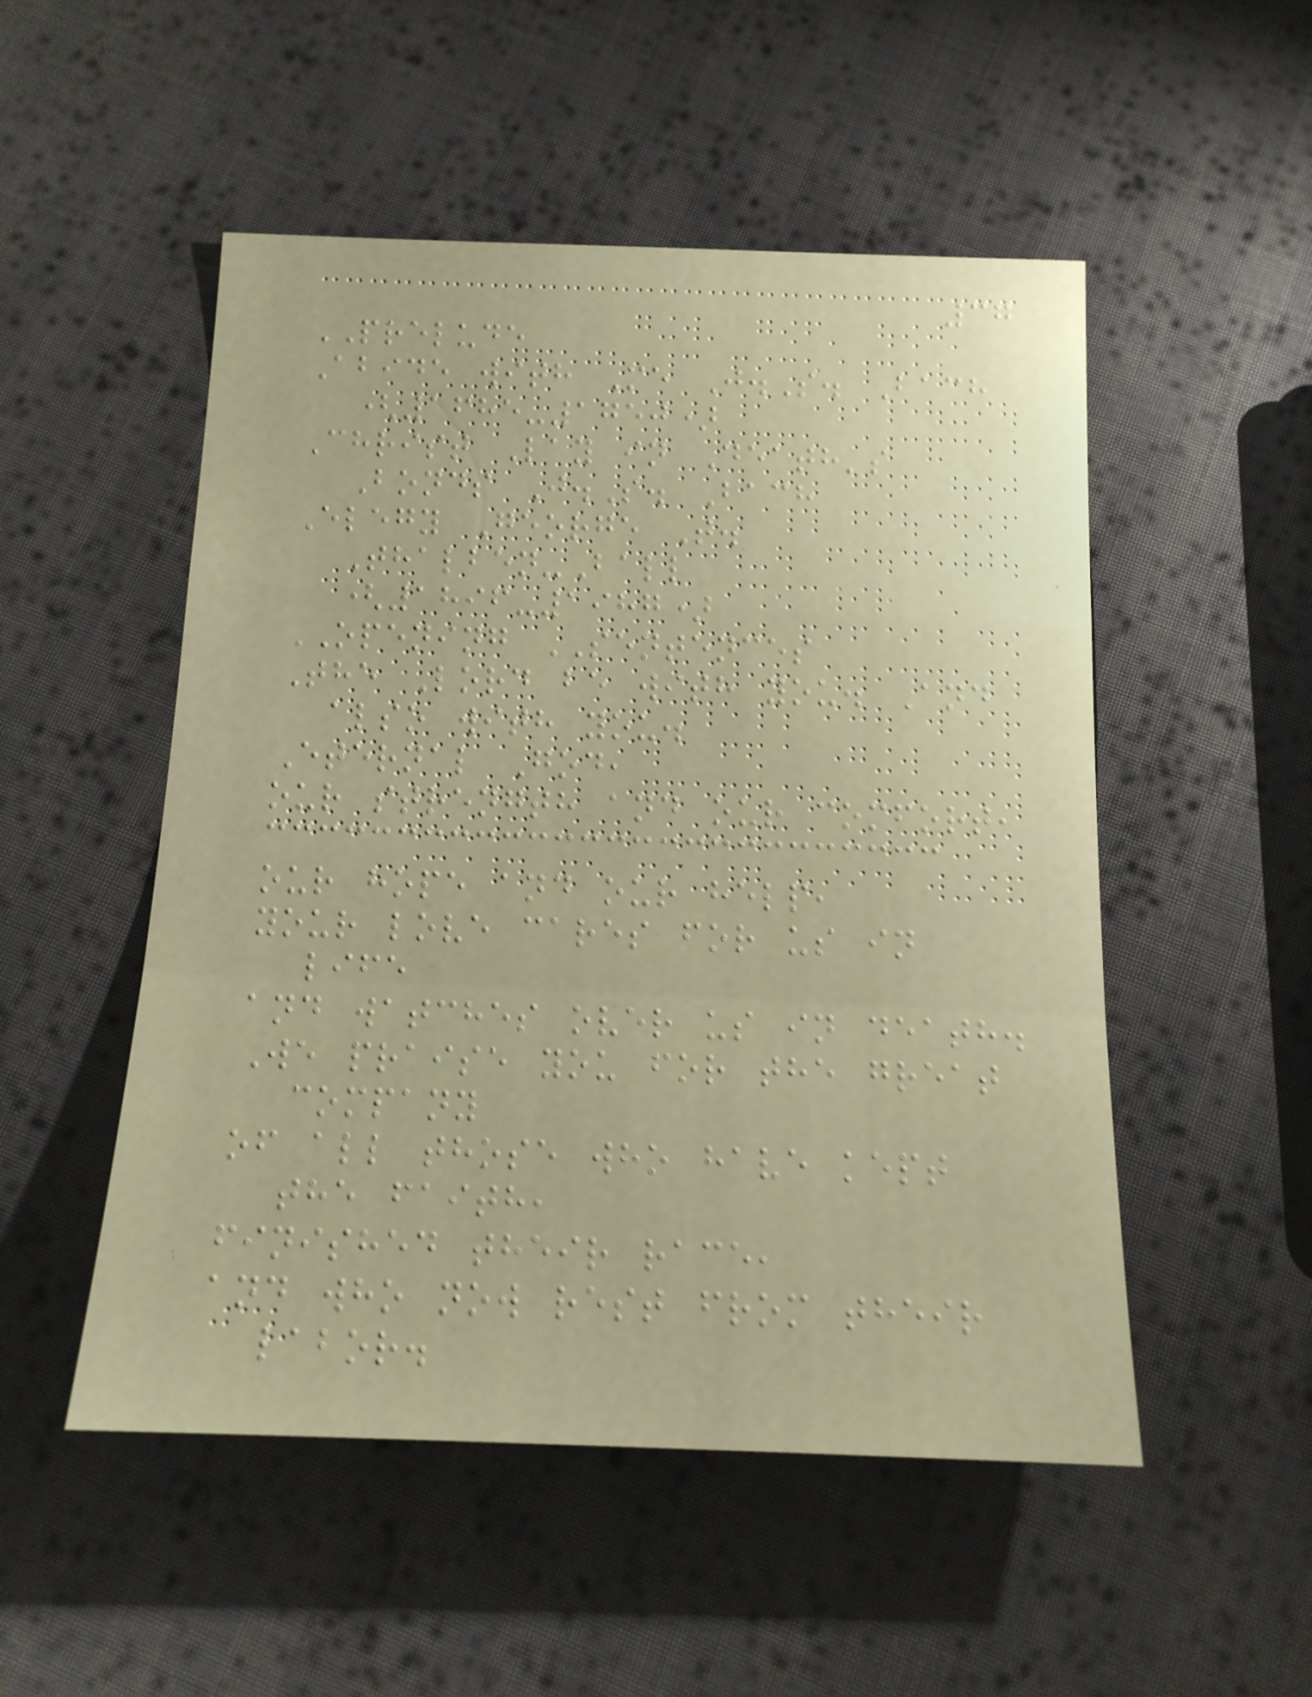37
PRELUDE
Abide with Me J.S. Bach
(1685-1750)
Christ Lay in Death's
Bonds J.S. Bach
Elegy George T.
Thalben-Ball
(1896-1987)
OPENING SENTENCES
The Lord be with you. And
also with you.
Eternal God,
our strength and our comfort,
our hope and our help,
your love cares for us in
life
and watches over us in death.
We praise you for the great
company
of all those who have kept
the faith,
finished their race,
and who now rest from their
labor.
